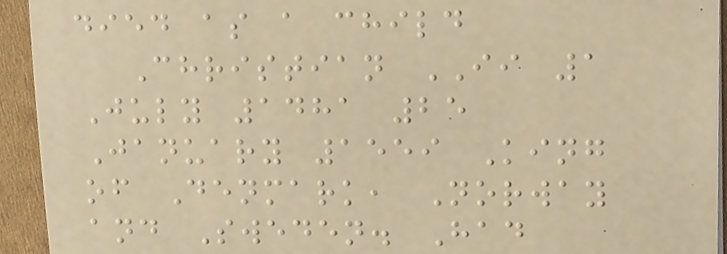died as a child
Christian II 1
July 1481 25
January 1559 King
of Denmark, Norway
and Sweden. Had
